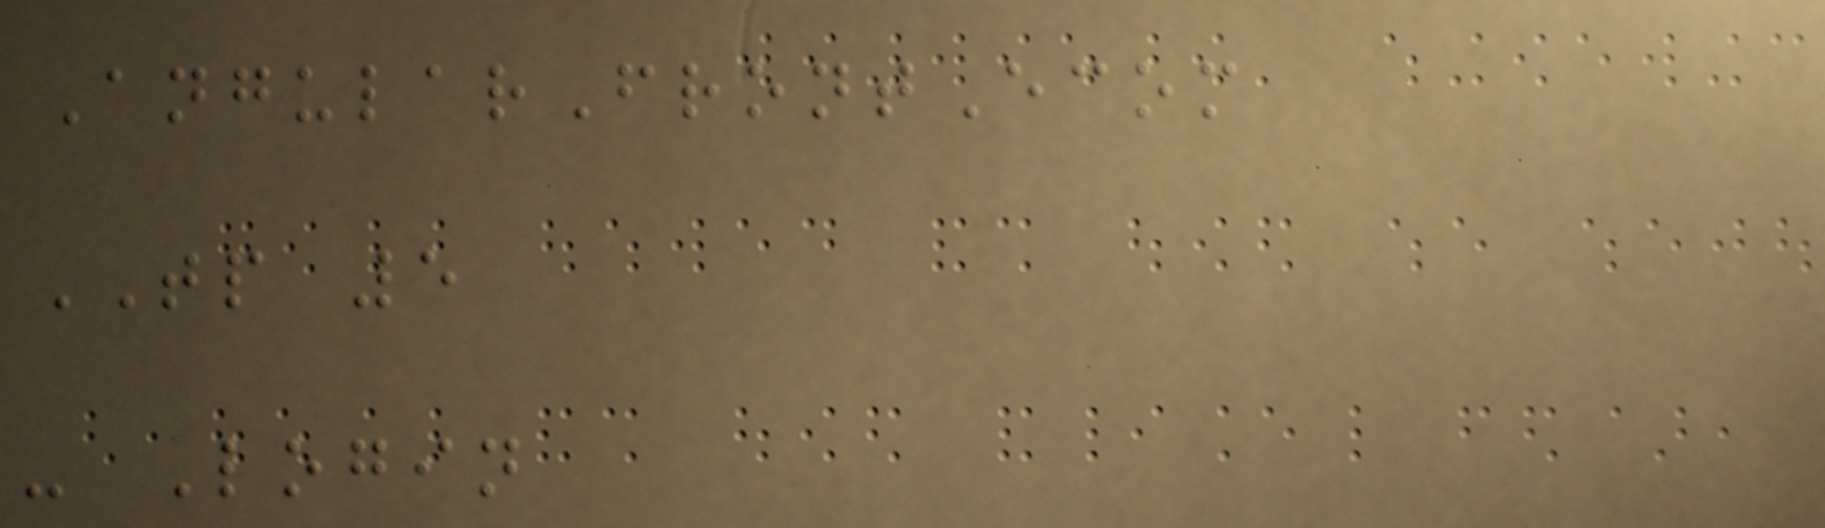AngularFrontEcom
TP 5
- Login
